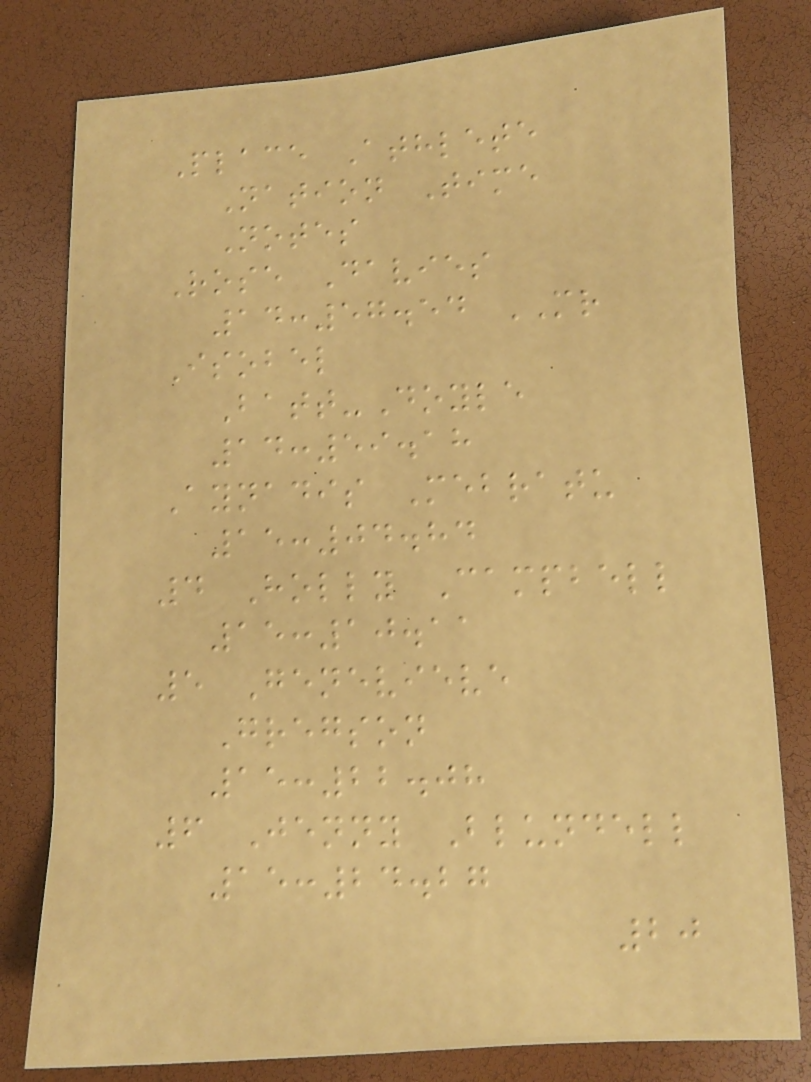Place Athlete
Nation Time
Notes
Rose Davies
14:57.54 MR
Isobel
Batt-Doyle
14:59.18
Aynadis Mebratu
15:04.84
4 Holly Campbell
15:10.11
5 Genevieve
Gregson
15:22.08
6 Jenny Blundell
15:24.27
20
